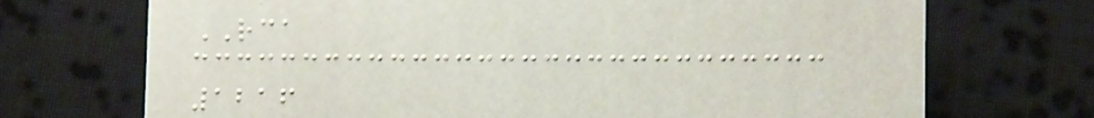RCA
1216
